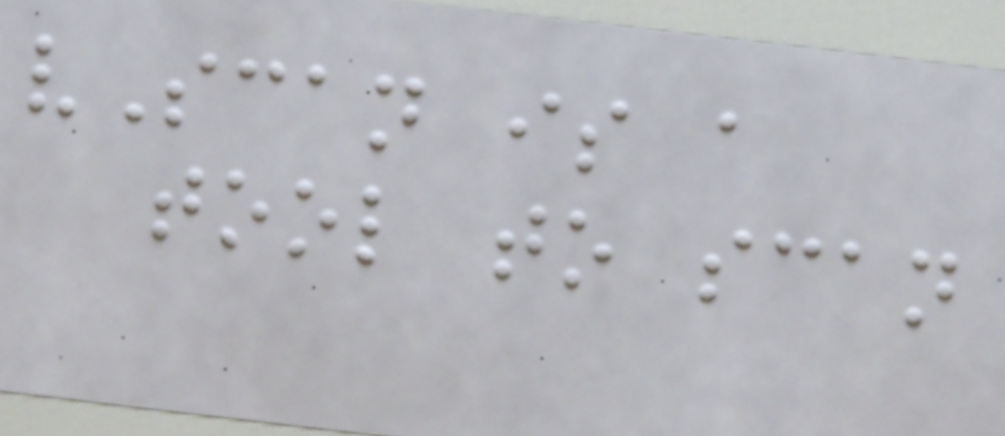vScan is a
tool to scan
